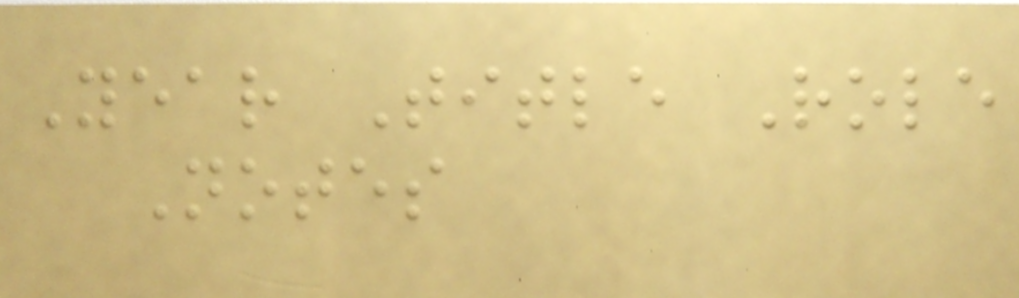Year Title Role
Notes
